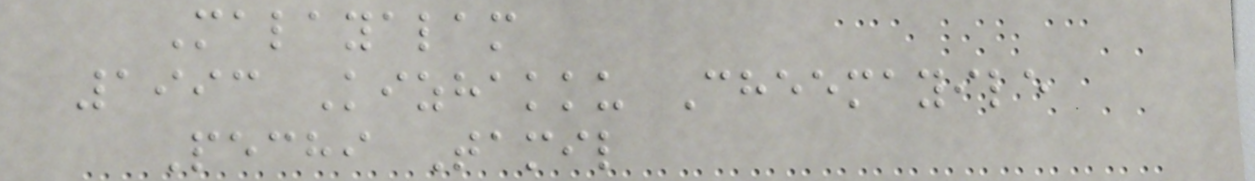Malayalam
1993 Kizhakku Cheemayile
Pechi Tamil
